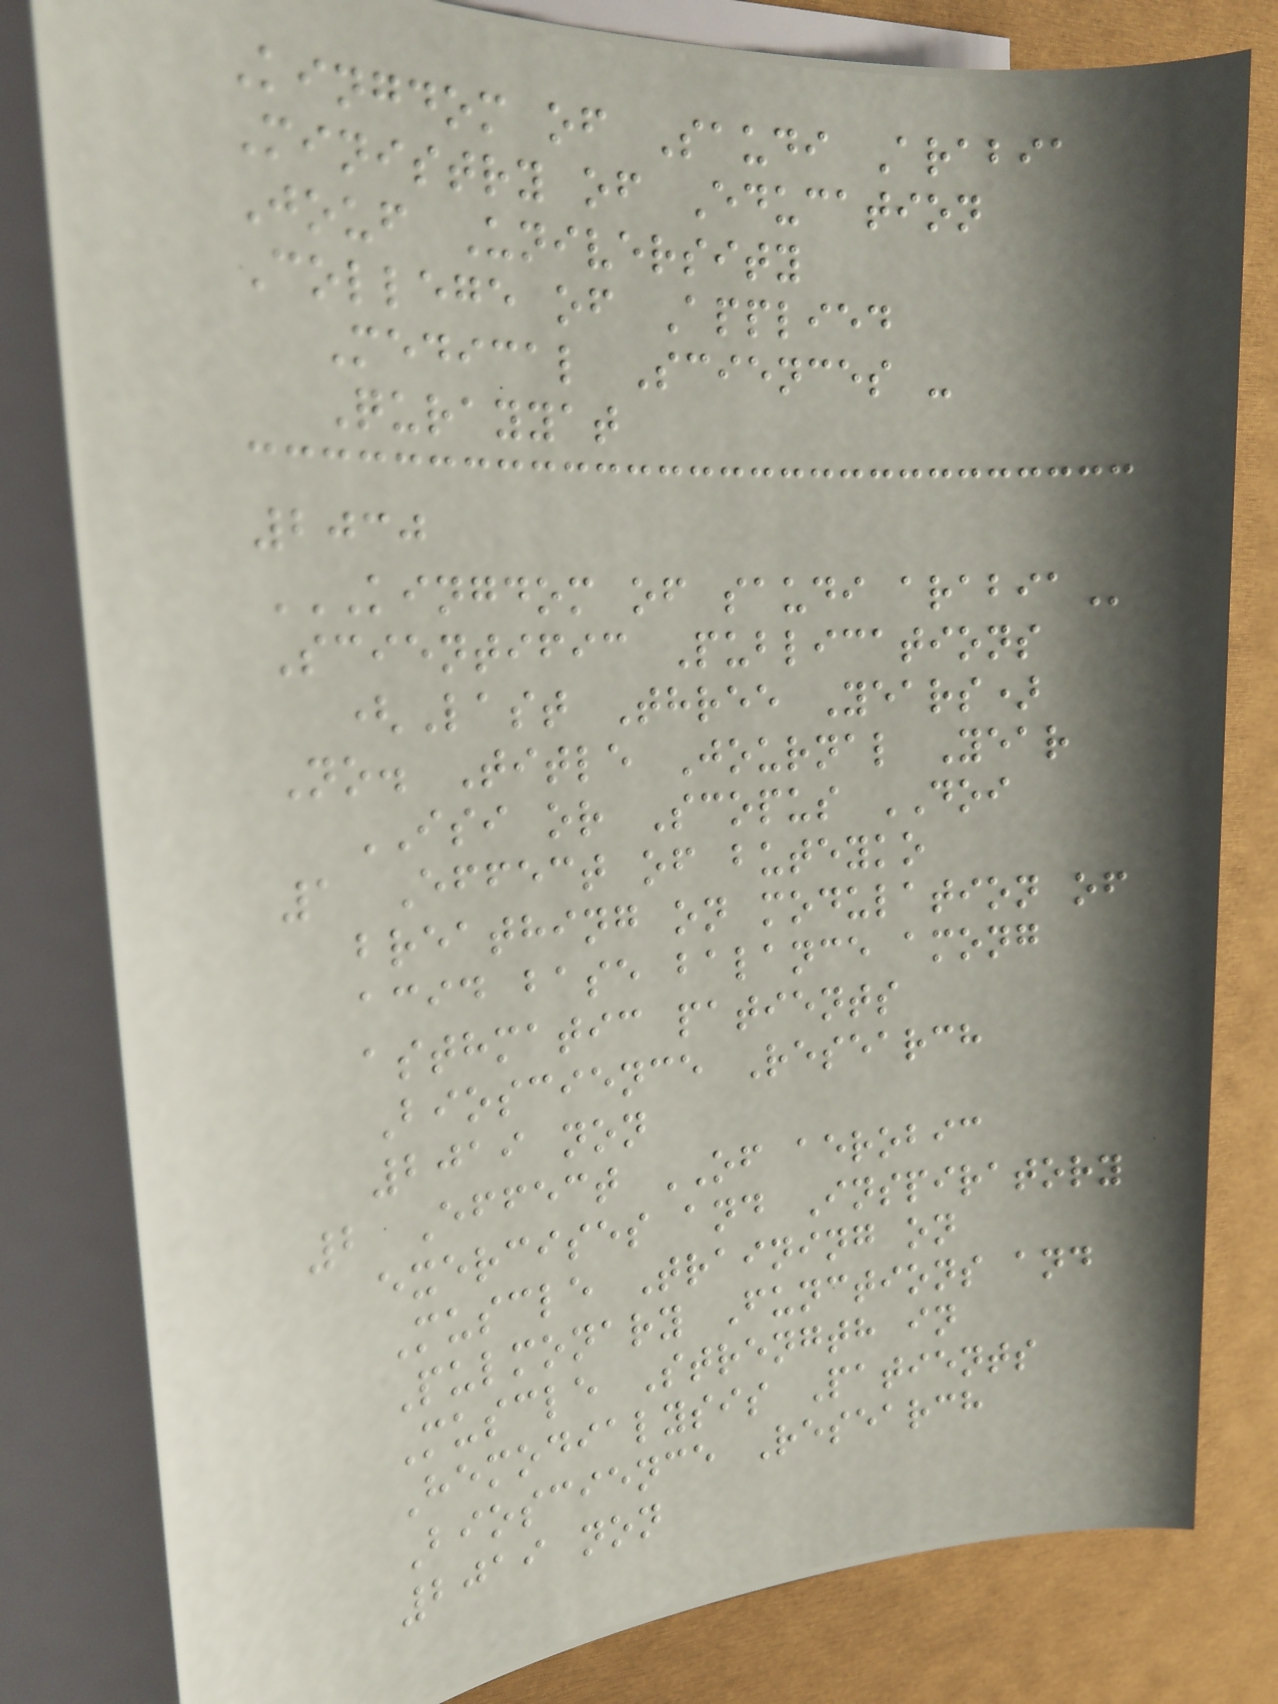Kingdom of Saudi Arabia
Ministry of Education
Jouf University
College of Applied
Medical Sciences -
Qurayyat
2030
KINGDOM OF SAUDI ARABIA
Scientific Publications
(Last Three Years)
No. Title Journal Year
ISI or Scopus DOI
1 Effect of buteyko
breathing on modulation of
acid base balance among
asthmatic patients
Bioscience Research
2019 non
2 Effect OF aerobic
exercises and Inspiratory
Muscle Training on
Pulmonary Functions and
Muscle Strength in
Hemodialysis Patients
Bioscience Research
2019 non
